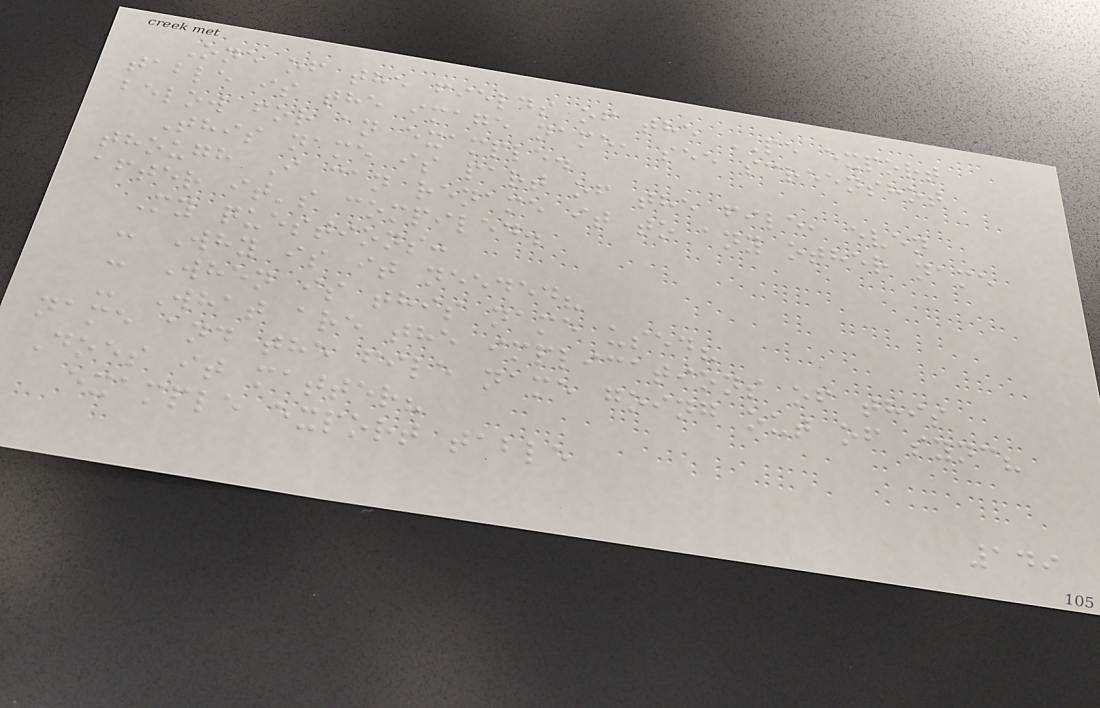One of the fields of the PE export
table is the image name, see screenshot
below for an example.
This name is part of the file, even
though I can rename it to any other name
after it's compiled.
My questions:
- Why is it needed?
- When is this name used?
- What are the implications of this
name and the file name going out of sync?
Does it matter?
example export table
149
